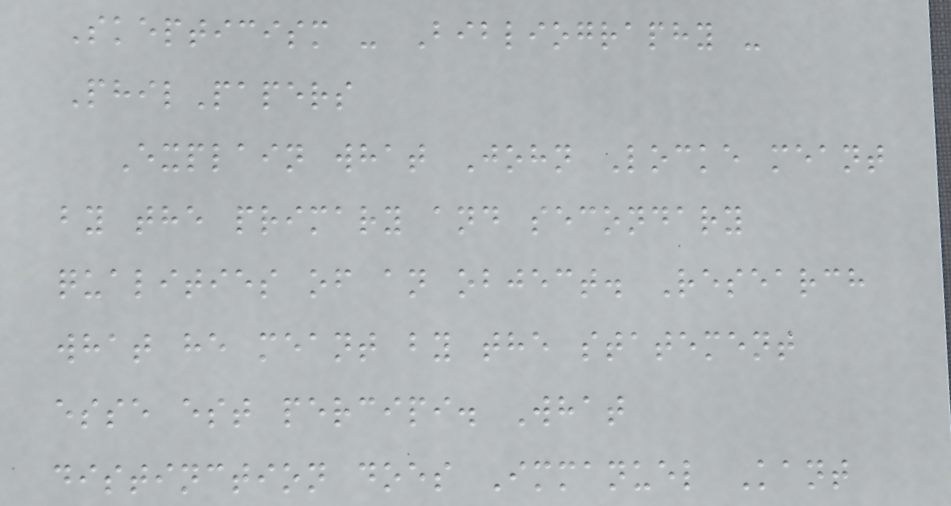Skepticism - Bibliography -
PhilPapers
Explain what John Locke meant
by the primary and secondary
qualities of an object. Research
what he meant by the statement
esse est percipi. What
distinction does Immanuel Kant
